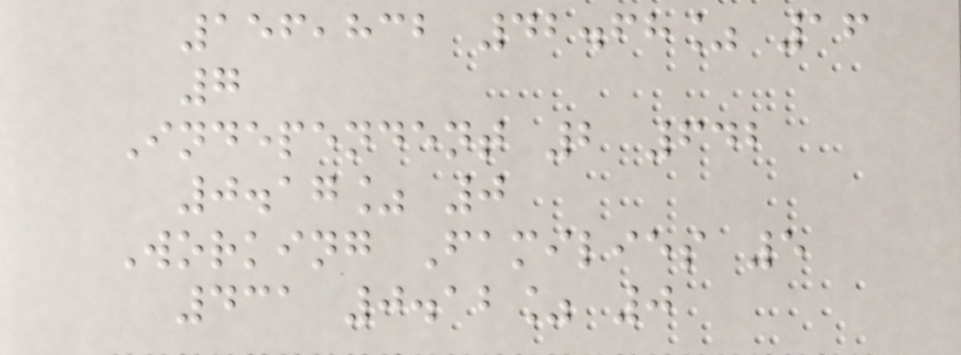156,832 42.68% 16
7
Independent 2 642
0.17% 0
Working Families 5
431 0.12% 0
